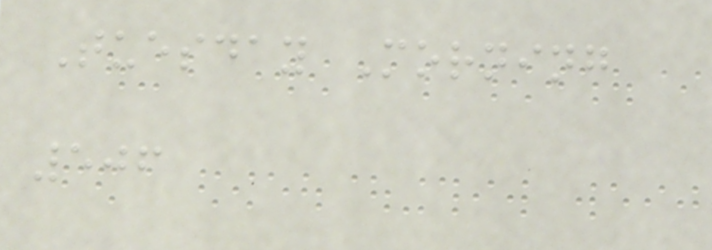Tuesday Morning
506
